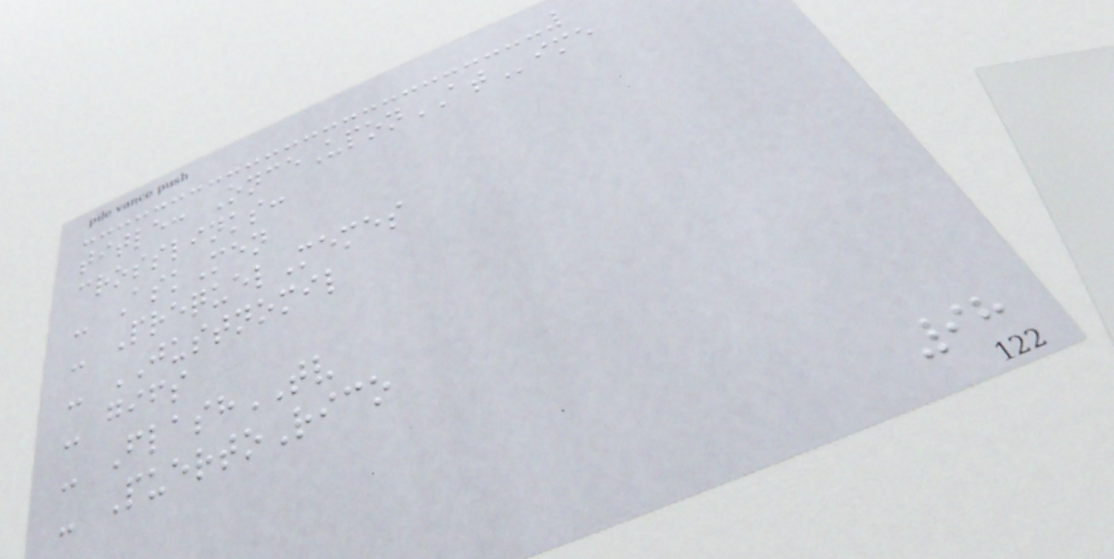title: OnceUponATime
crosslinks:
- AskMen
- PrequelMemes
- JUSTNOMIL
- gifs
- FlashTV
- PuertoRico
98
